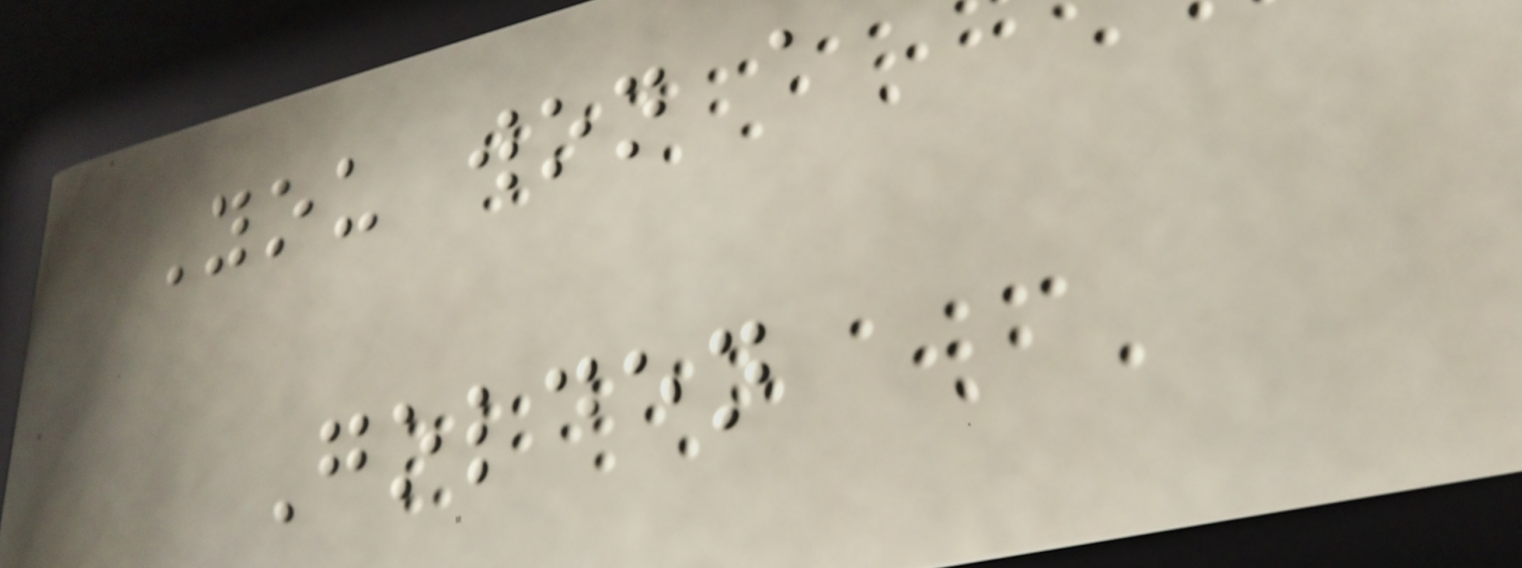You won a
Golden
